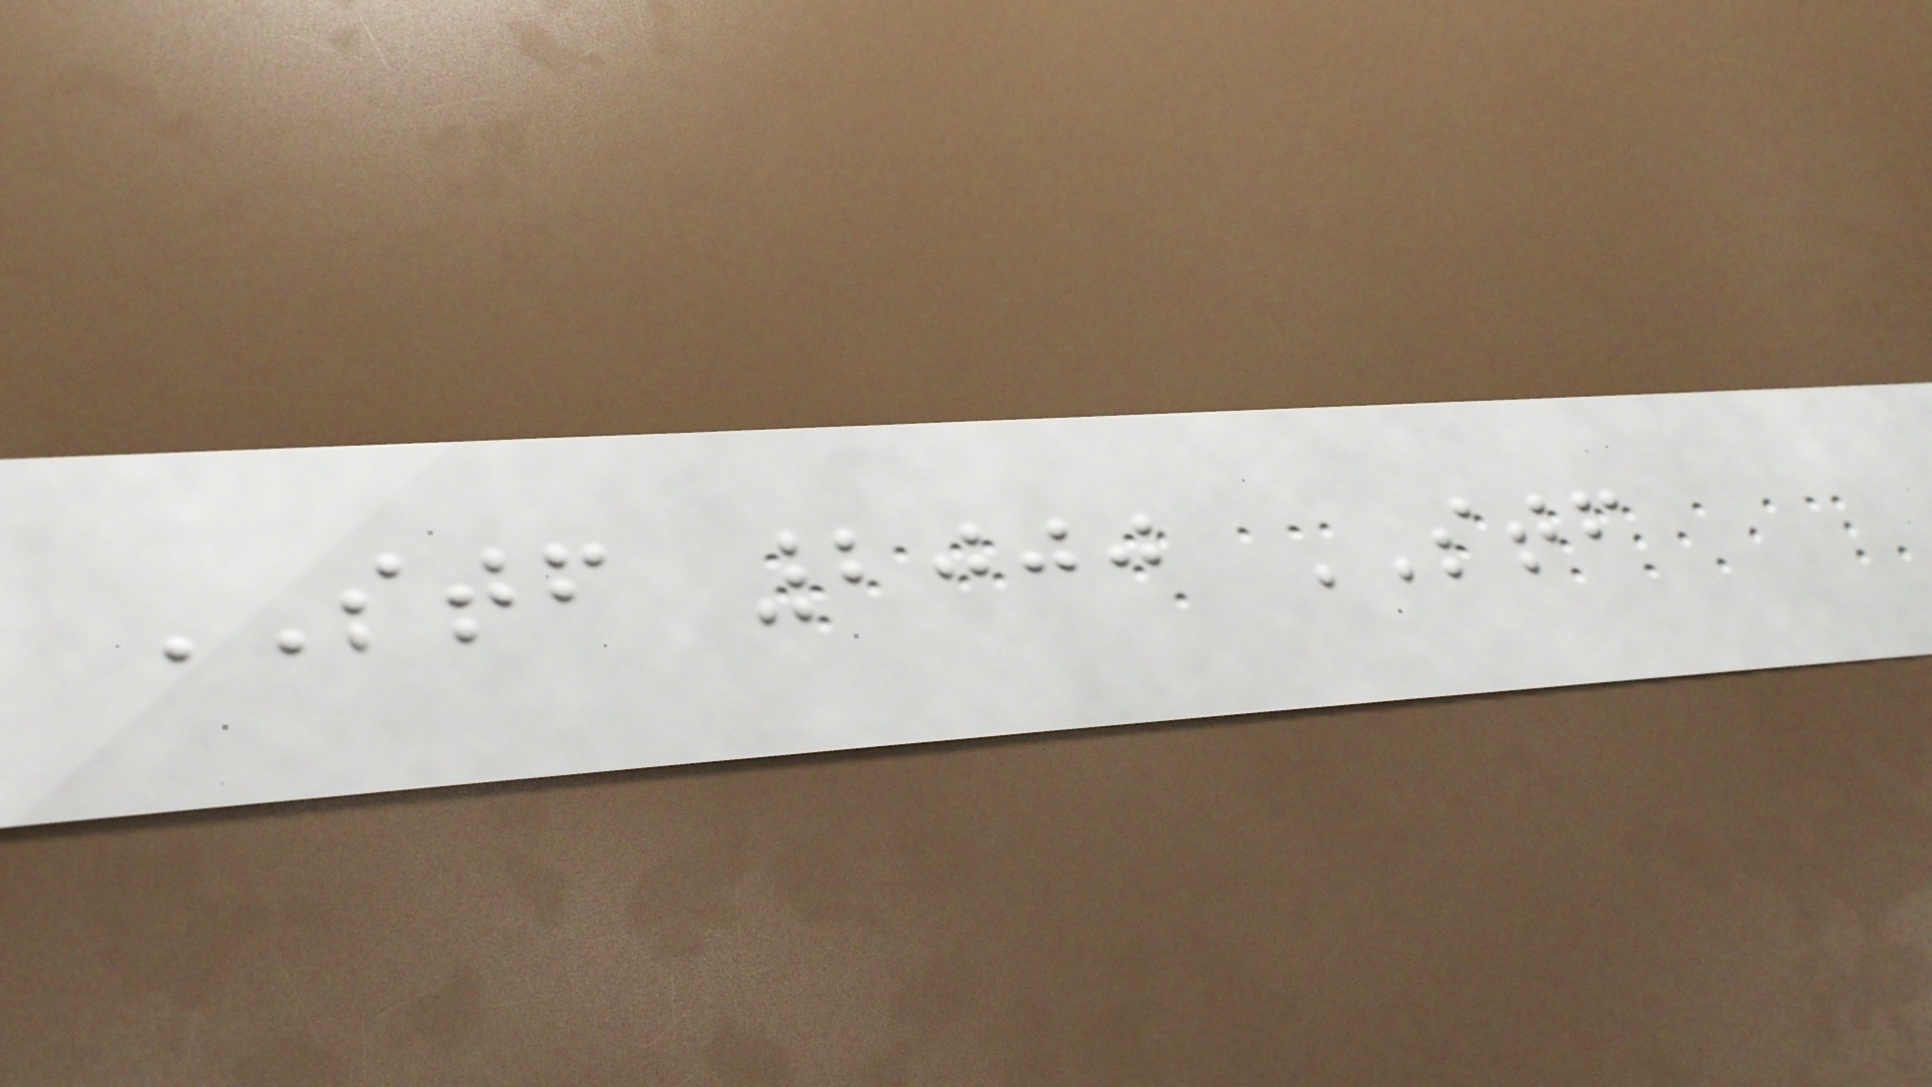STF 2000 STF
